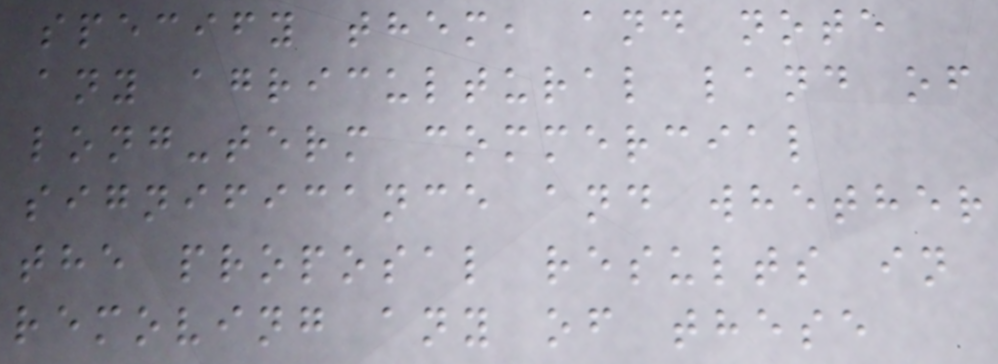specify them, and note
any agricultural land of
long-term commercial
significance and whether
the proposal results in
removing any of these
